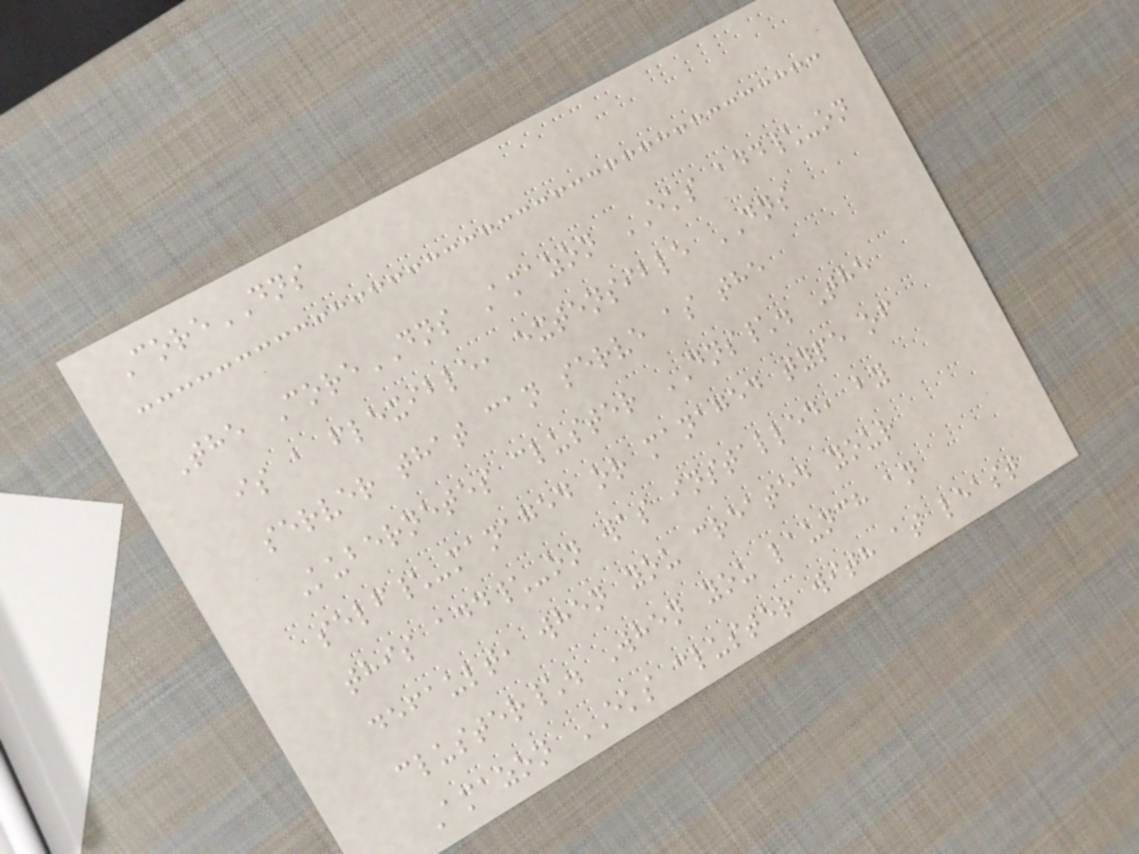CoreDNS
The CoreDNS Amazon EKS add\-on
is a flexible, extensible DNS
server that can serve as the
Kubernetes cluster DNS\. The
self\-managed or managed type of
this add\-on was installed, by
default, when you created your
cluster\. When you launch an
Amazon EKS cluster with at least
